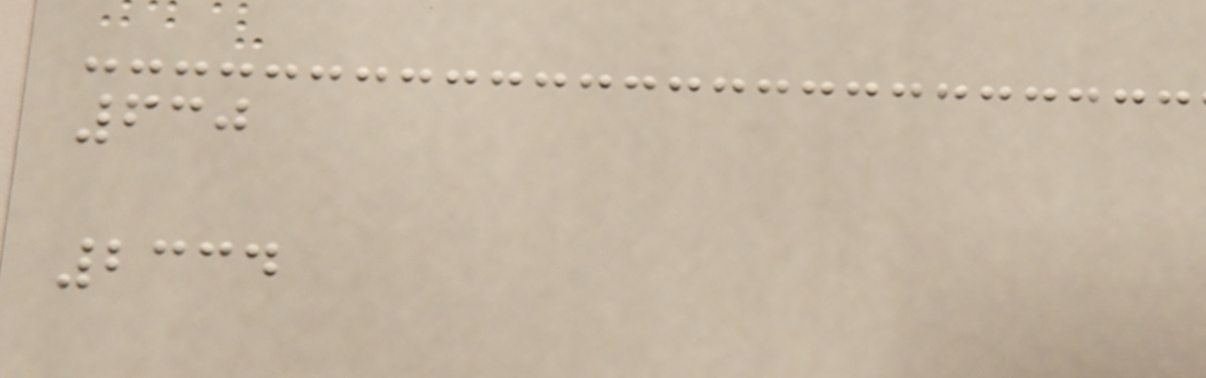630
2334
